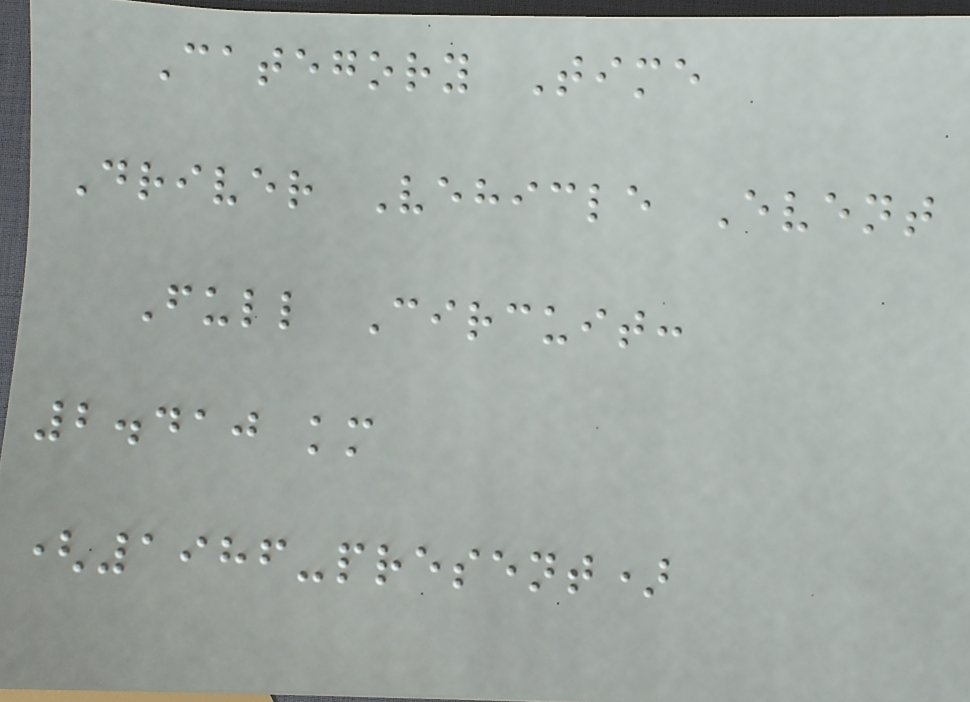Category Time
Driver Vehicle Event
Full Circuit:
2.410 km
(1986-present)
